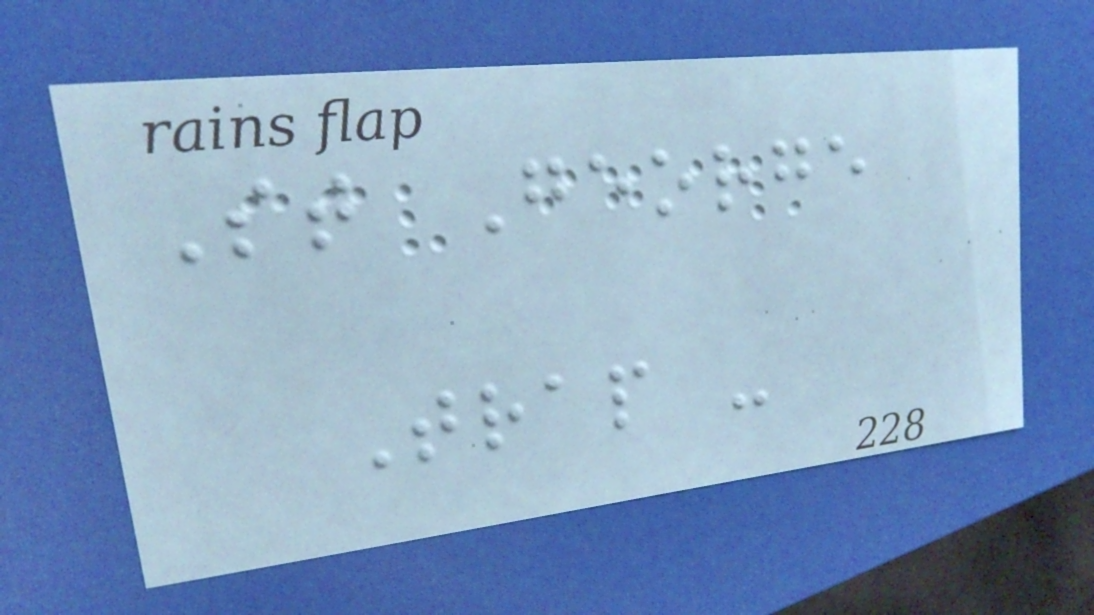St George
Trap -
